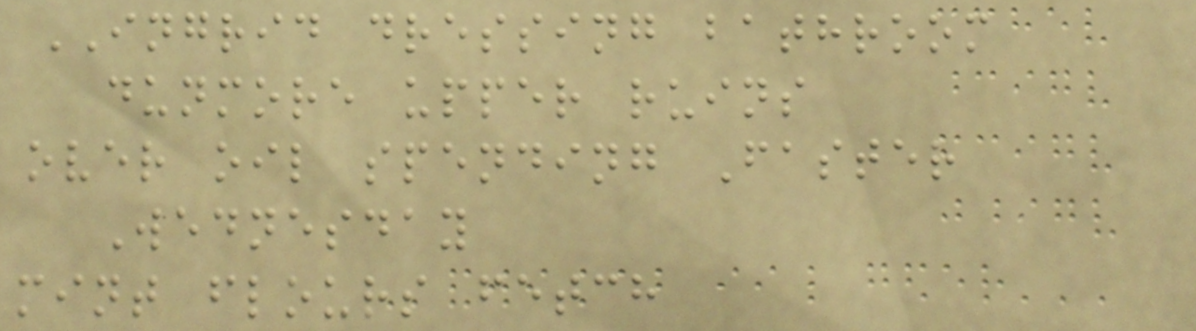INGRID dressing bathroom
dunmore upper ruins
over oil spending Faster
Wednesday
mint flours fetch
